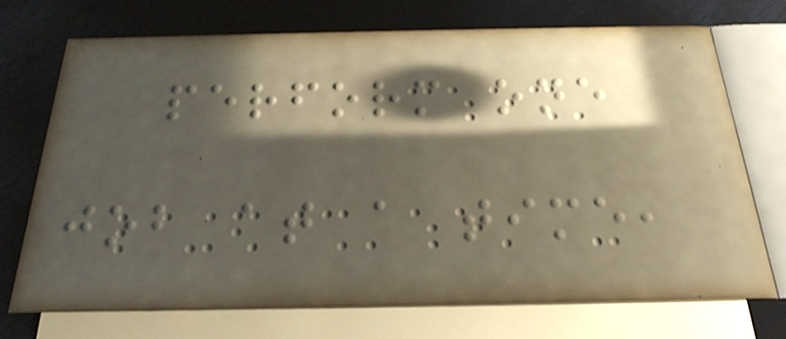perform one
job at a time,
